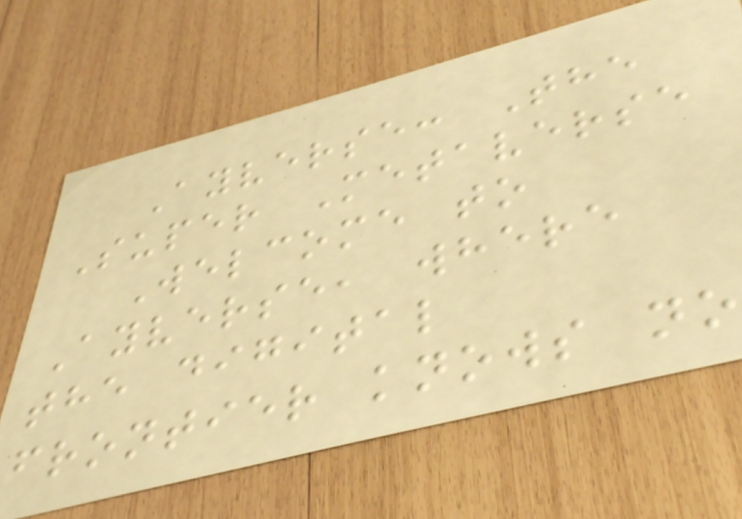Ayverse: The
Super Metaverse
Welcome to
Ayverse, where
the digital
frontier knows no
